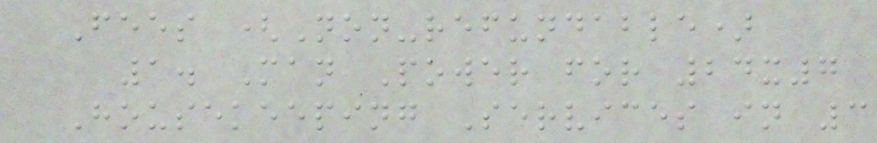Fees (Non-refundable)
1. Man Power for 24x7
Housekeeping Services in 3
